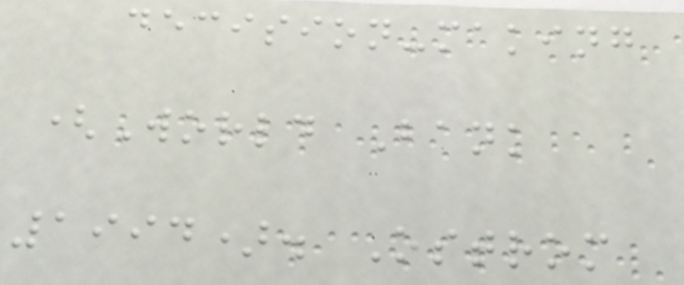decision-making
(World Bank
1994). Ostrom
